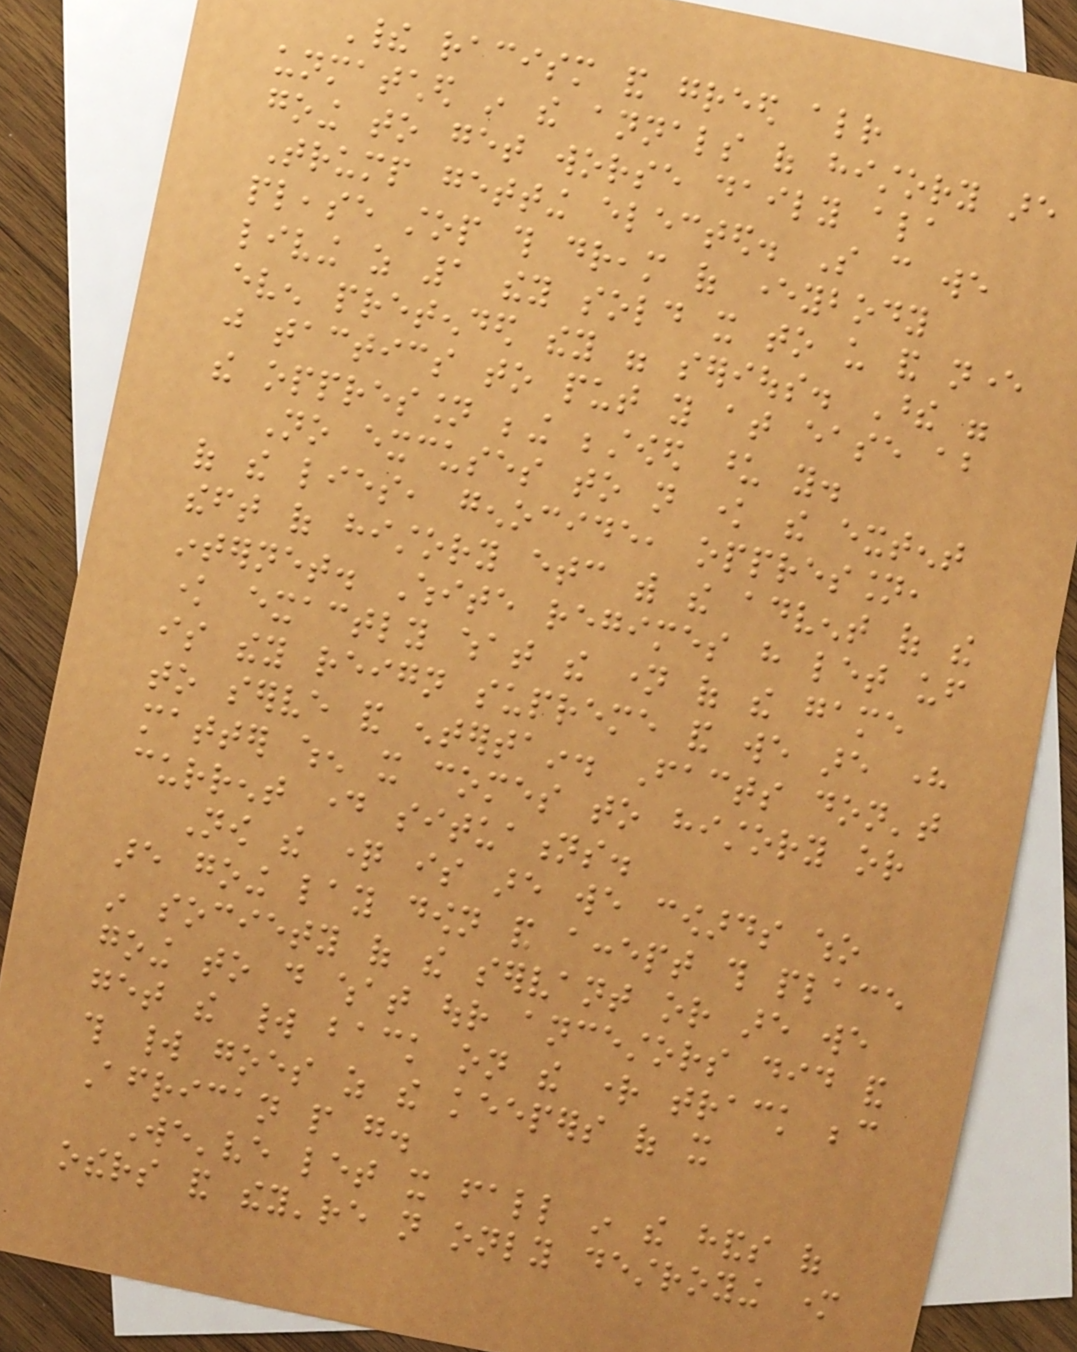Their racism and greed already
unmatched in the annals of history are
going to get worse daily ala
Trump getting elected. So can we
please stop this dream of everybody
living as 1 they sold it to us and never
even pretended they were serious. These were
just tactics to put you at ease about
the oppression being bestowed upon you.
No excuses to not know the extent
of the lies, genocide, oppression,
theft of history etc with the advent of the
internet. White regimes have let uf
know exactly what the name of the game
is they reign supreme and we are here
to serve and entertain. Facts don't
matter when it comes to history or
current day situations.
Now the question is are we cowards who
are going lay down and accept this place
in society of the servant or are we
going to do what our ancestors did and
get the world back on the right track because
this world goes as the keepers of it
African people go.
We've let it fall in the hands of
others and they're not only destroying mother
